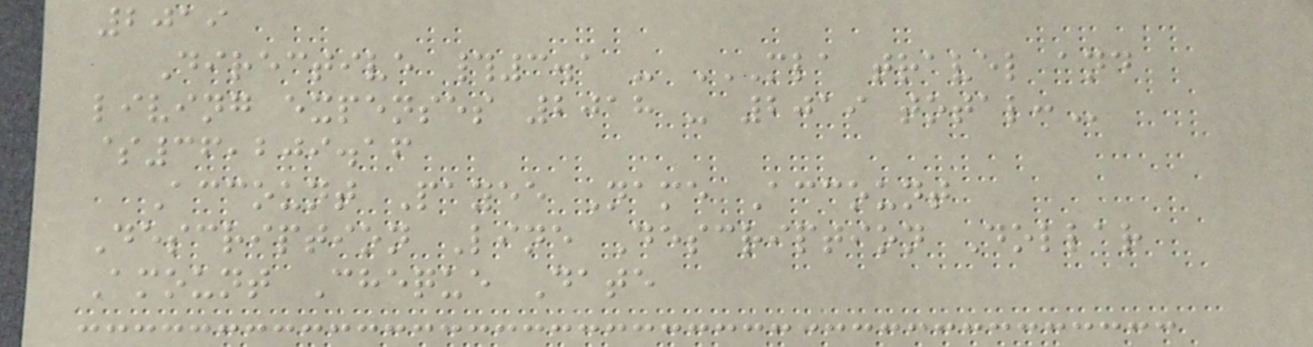2019
Directive #3.1 - MLA TRAVEL AND
LIVING EXPENSES 2018 - 2019 TOTAL:
$36,209.16
Account Payee Name Account
Description Line Description Dollar
Amount Cheque Date
